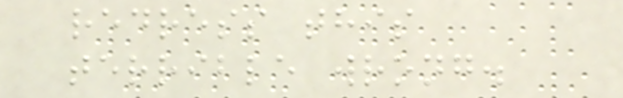redress this
terrible wrong.
